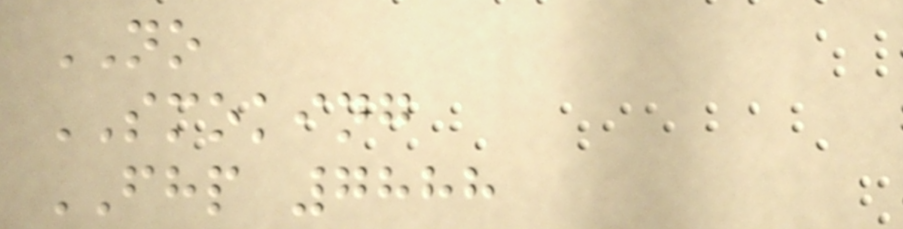NO
SMOKING
FHP 7888
